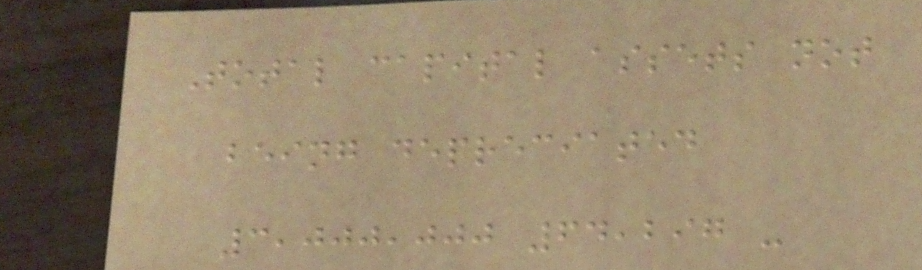Total capital assets not
being depreciated
3,000,000 64,297 -
